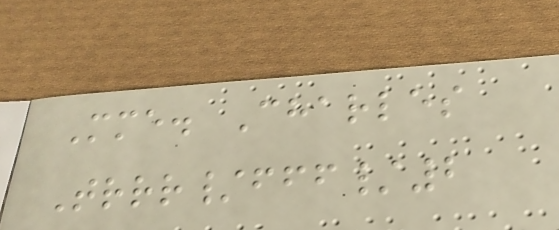Mme. Charles
Trrr/fff/2
